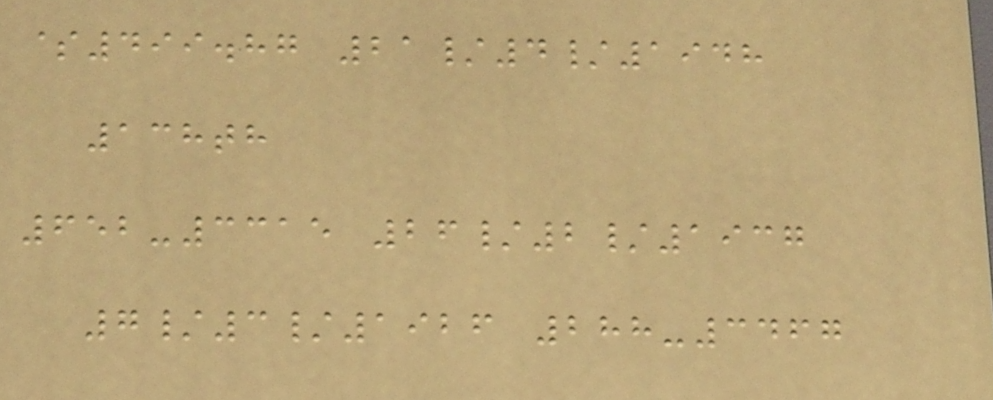$499.87 21/4/1948
138th
652-3315 26/2/1937
7/3/1926 288-3467
